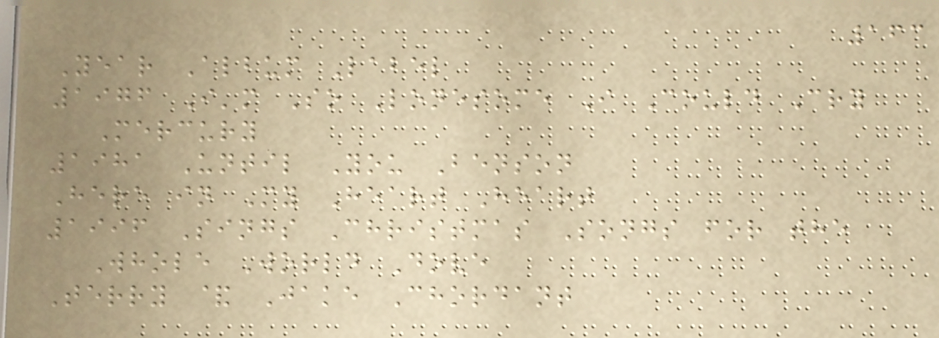163
Year Album Label
1976 I'm So Lonesome I Could Cry
Mercury
1981 Until You Benson
Here in My Heart Heart
1996 Sings Christmas Songs for the
Whole World Dove
Terry & Jake Chordant
